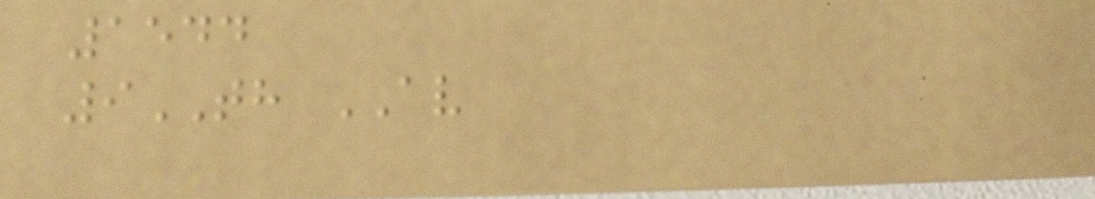1544
9TH AV
